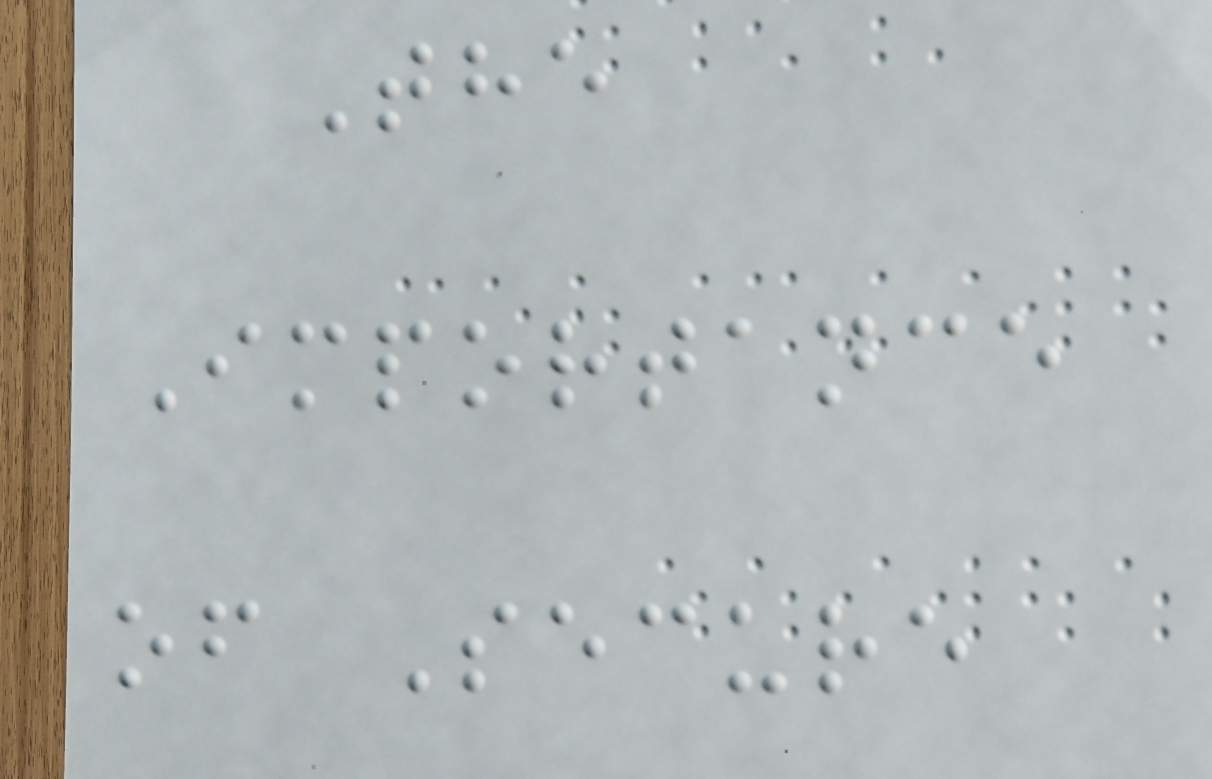The
Importance
of Secure
